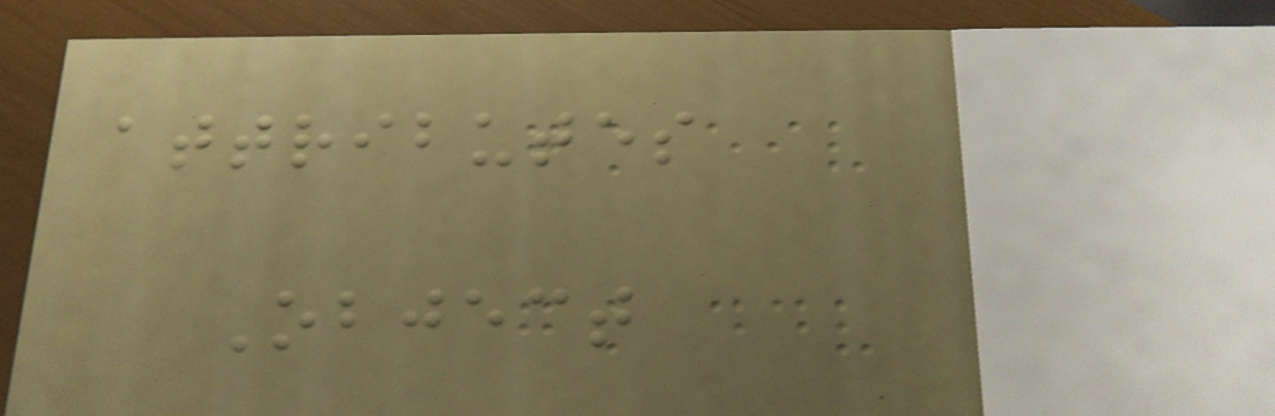attributes
Object
